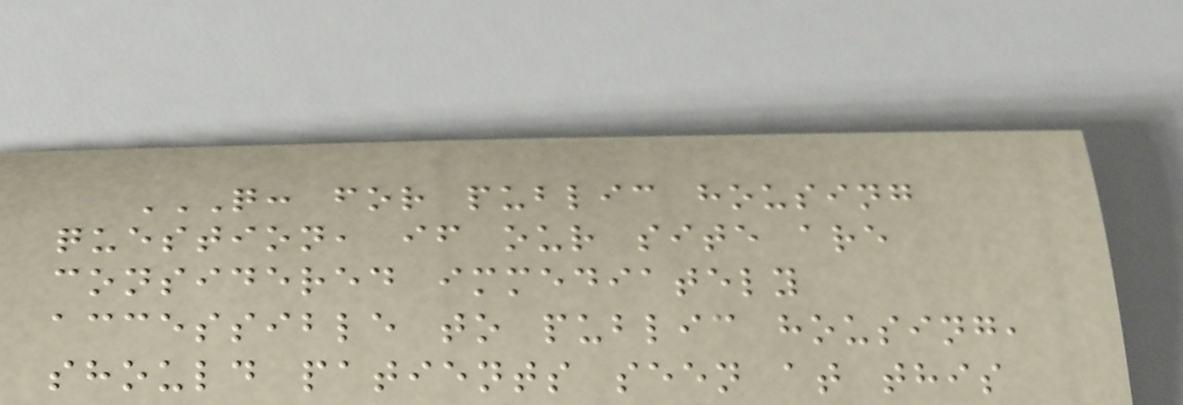Q: FOR PUBLIC HOUSING
QUESTION, IF OUR SITE ARE
CONSIDERED IMMEDIATELY
ACCESSIBLE TO PUBLIC HOUSING,
SHOULD PATIENTS SEEN AT THIS
